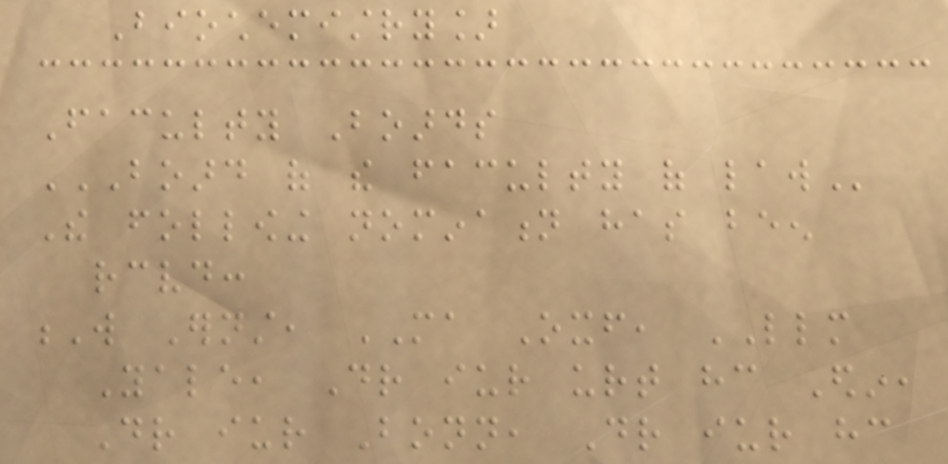Biochemistry]
Faculty Boards
BOARD OF THE FACULTY OF LAW
The following nomination has been
received:
W Ernst, MA Oxf, LLM
Yale, Dr iur urt hc Edin,
Dr iur Bonn, Dr iur hc
